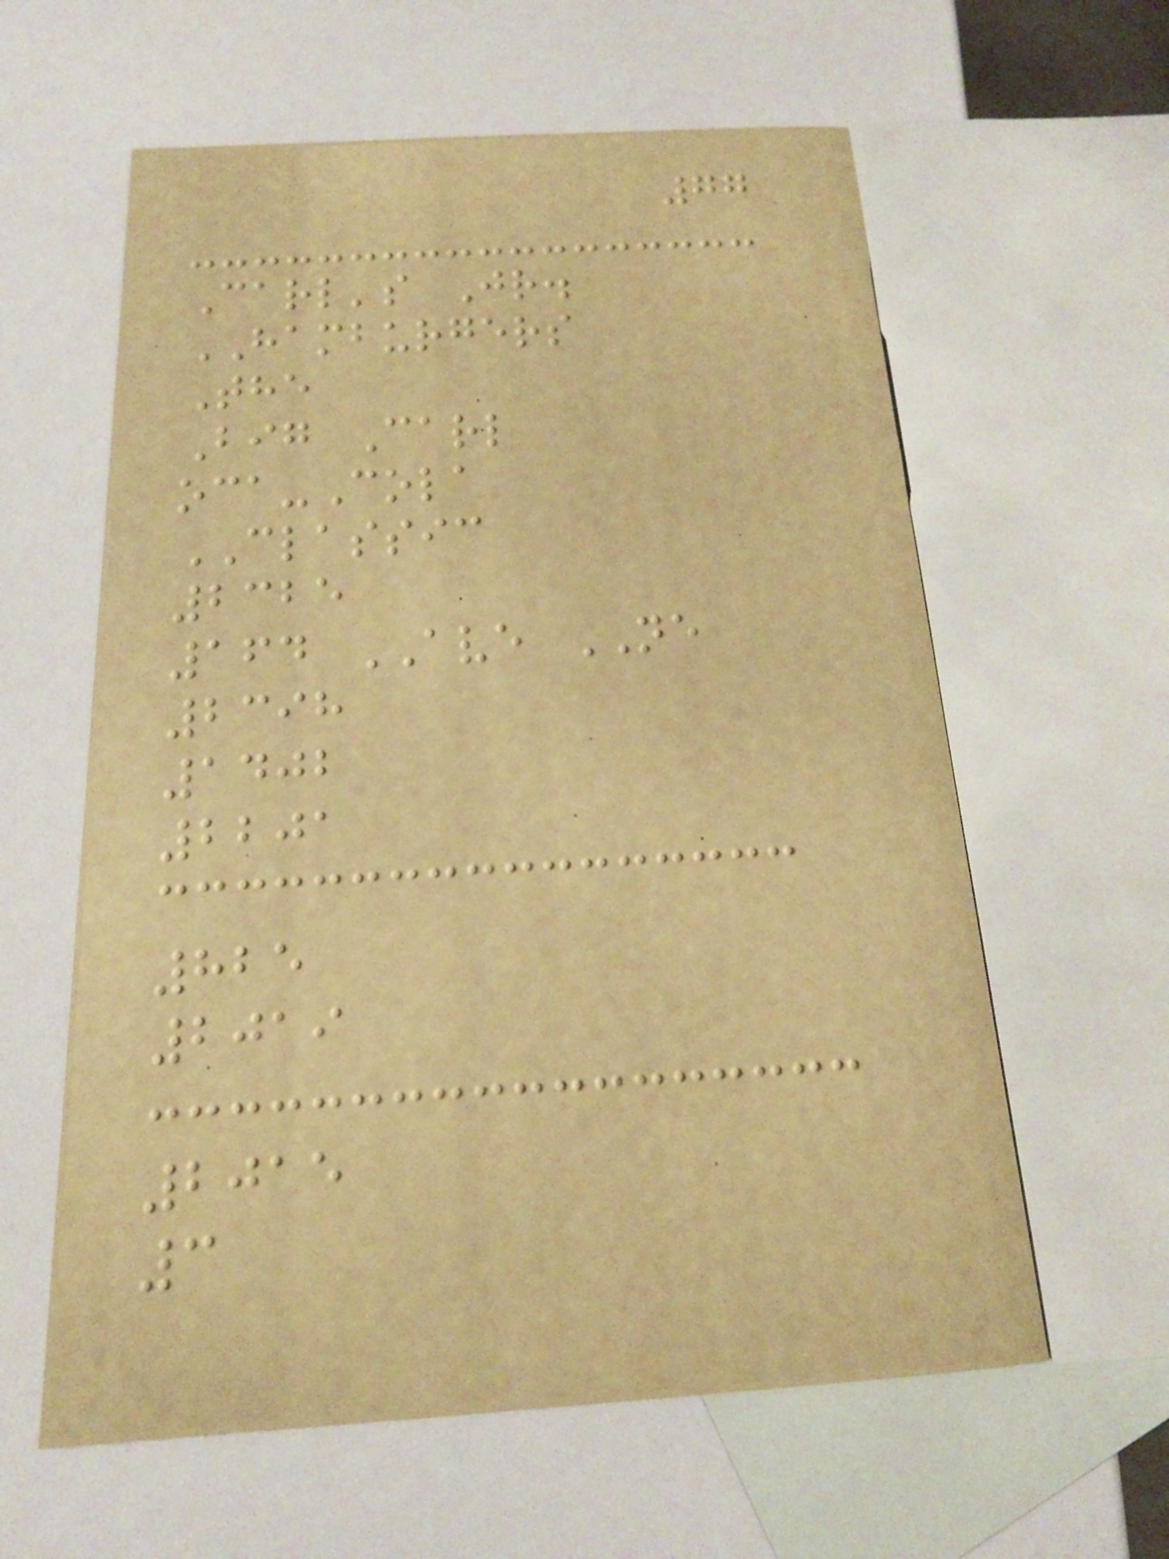77
Carl's Jr.
HAMBURGERS
The
Big Carl
oca-Cola
CLASSIC
2325
164 AVE NE
2398
1402
2201
825
2019
2015
3
